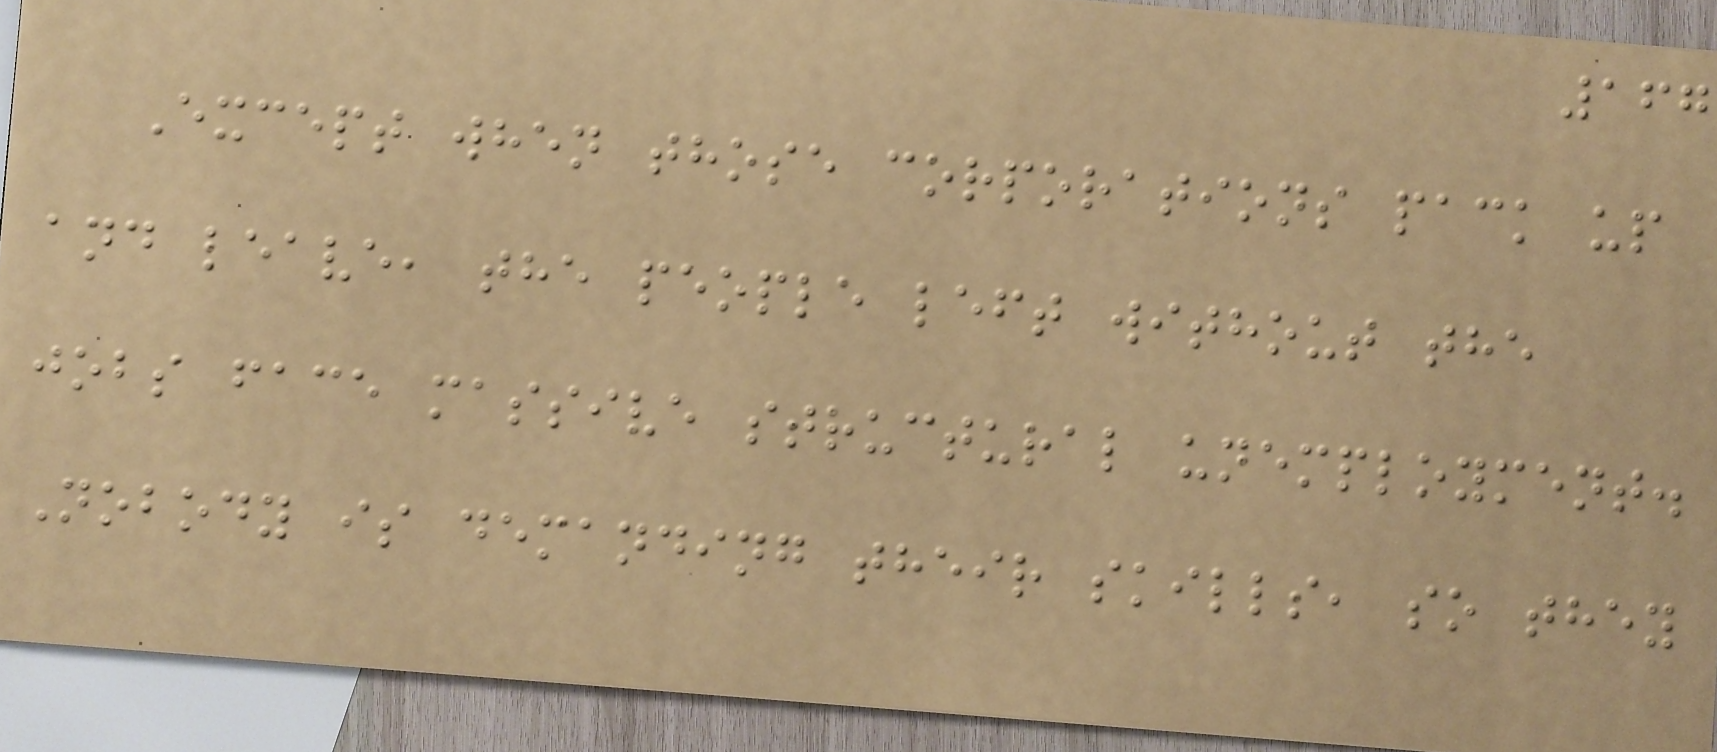167
Except when those corporations pack up
and leave, the people left without the
jobs face massive structural unemployment.
Nobody is demanding their skills, so they
